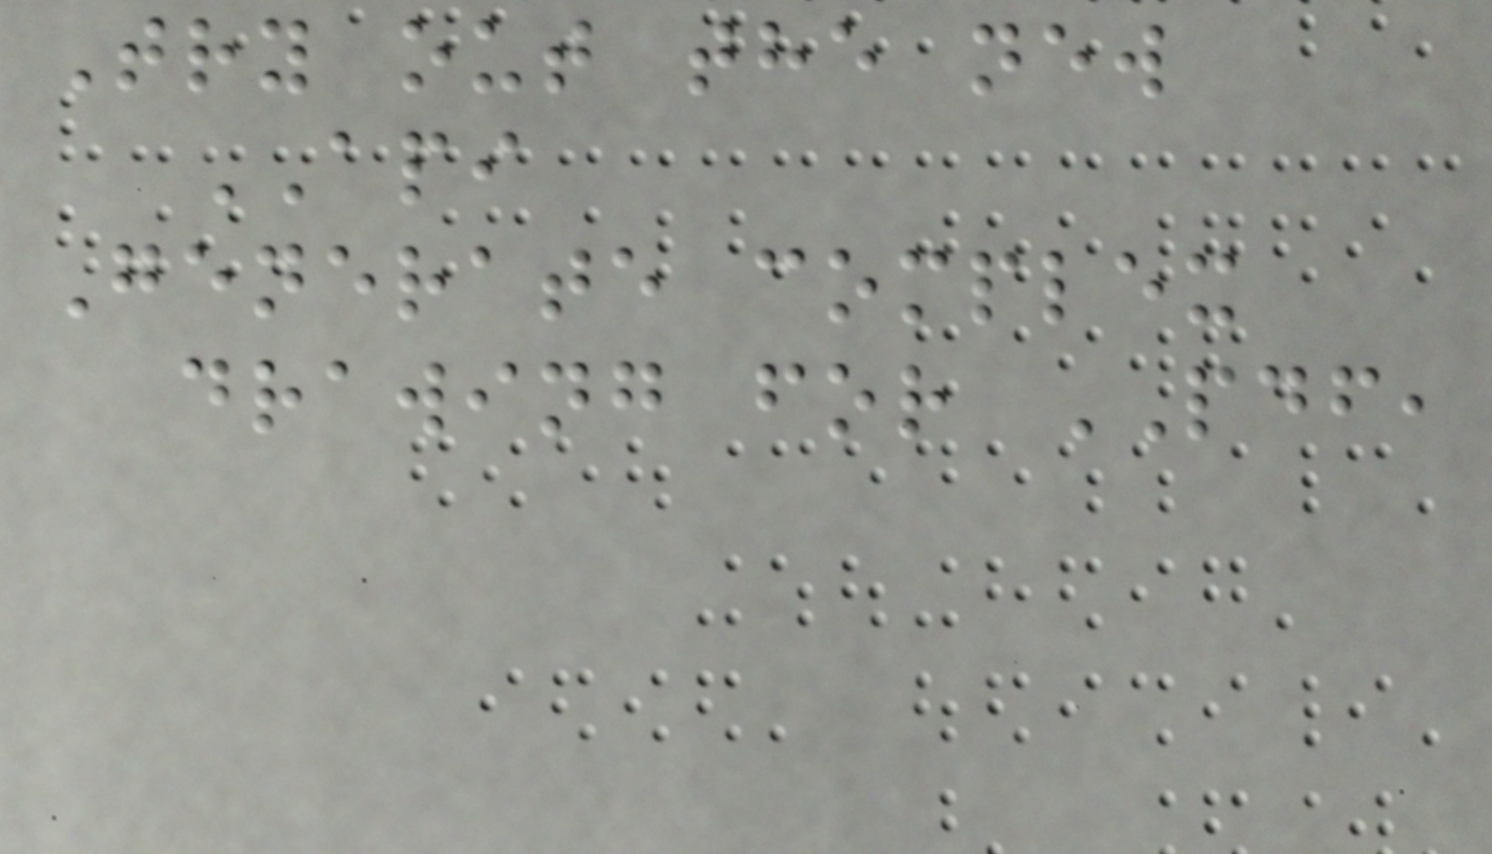Try out the new
API
Generate complex
drawing for PDF,
